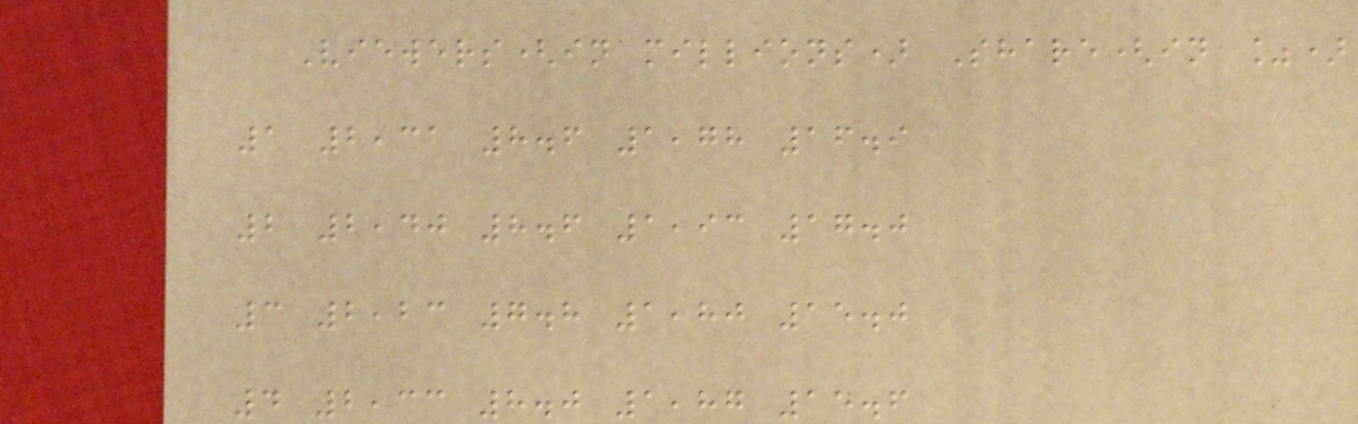Viewers(in millions) Share(in %)
1 2,31 8.6 1,78 16.9
2 2,40 8.6 1,93 17.0
3 2,23 7.8 1,80 15.0
4 2,33 8.0 1,87 15.6
